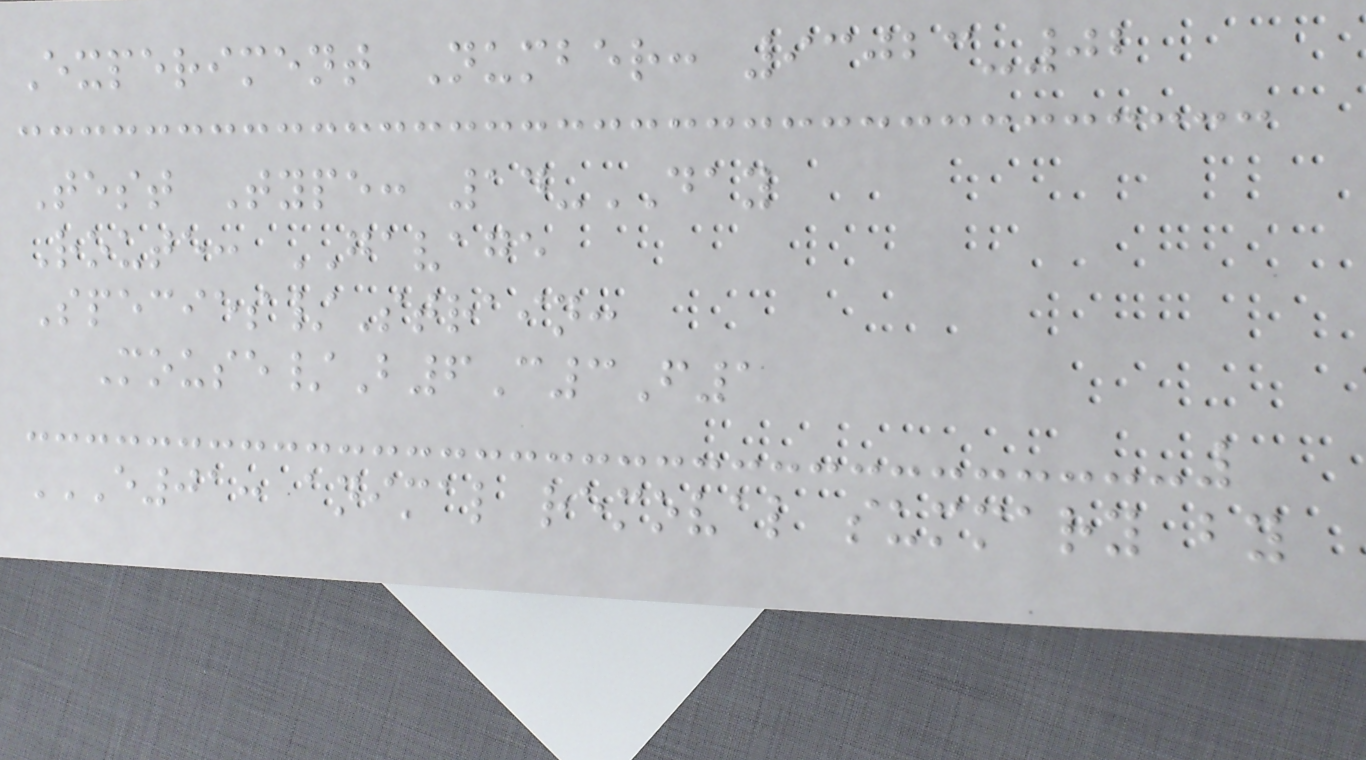Experiment Number: 93023-02
Test Type: 14-DAY
Route: GAVAGE
Species/Strain:
Mouse/B6C3F1
E01: ANIMAL REMOVAL SUMMARY BY
